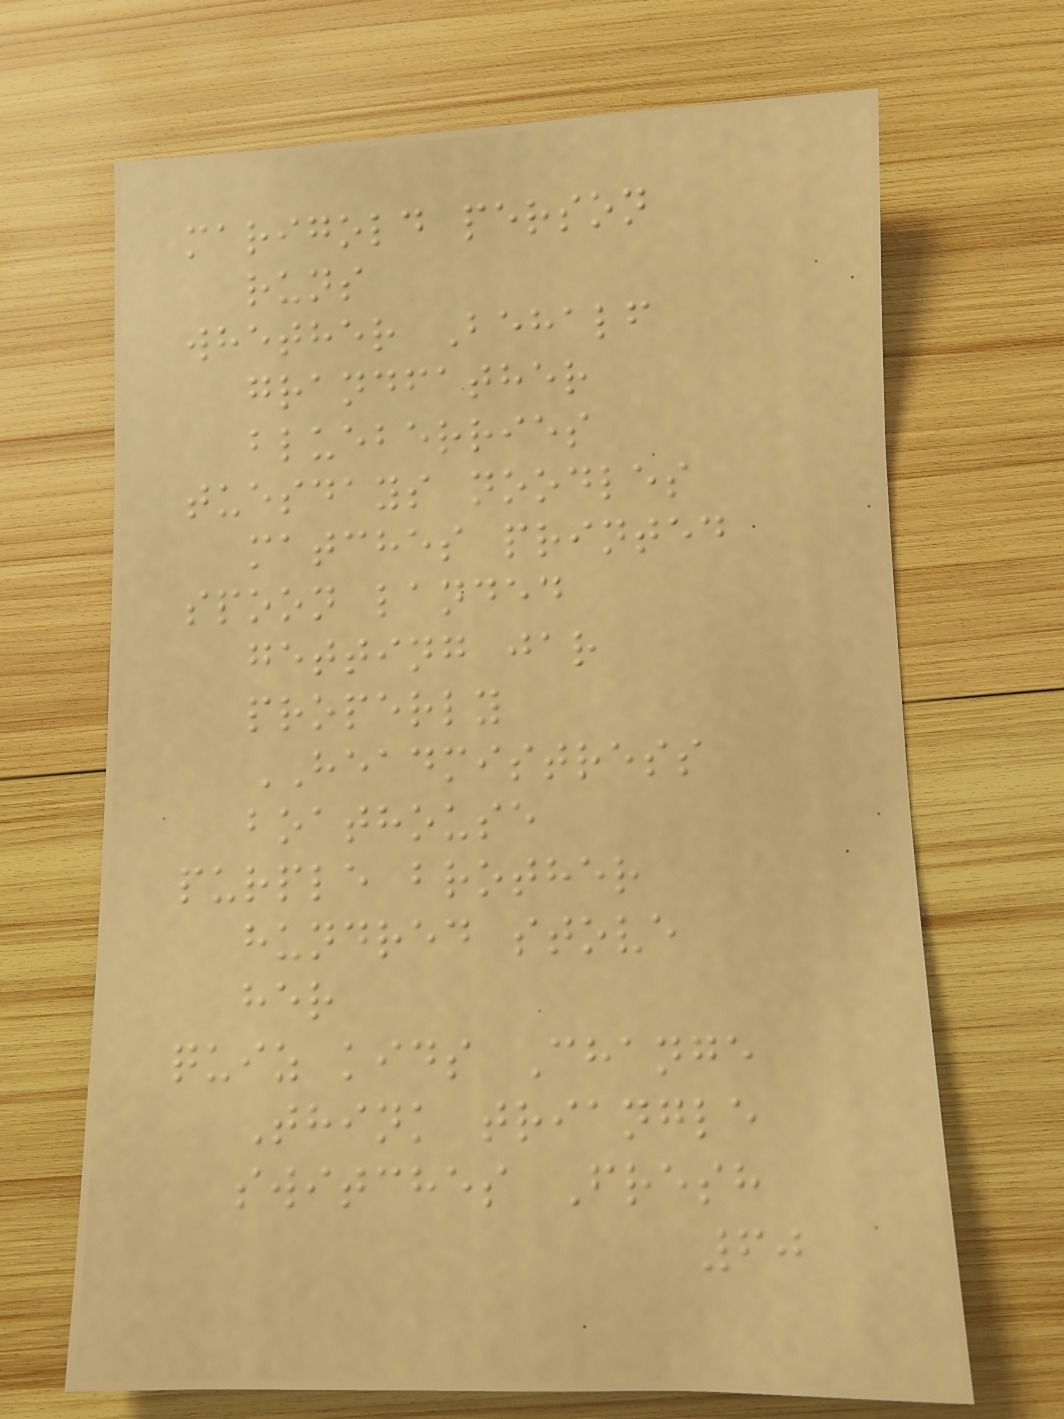marigold person
runs
whether Behalf
grandfather
blueberries
tuesdays noodles
matches printed
spoon landed
getting jar
properly
HEADMISTRESS
boathouse
purple brother
hundred stove
her
quiz kids Change
Think triangle
switches Fresh
60
